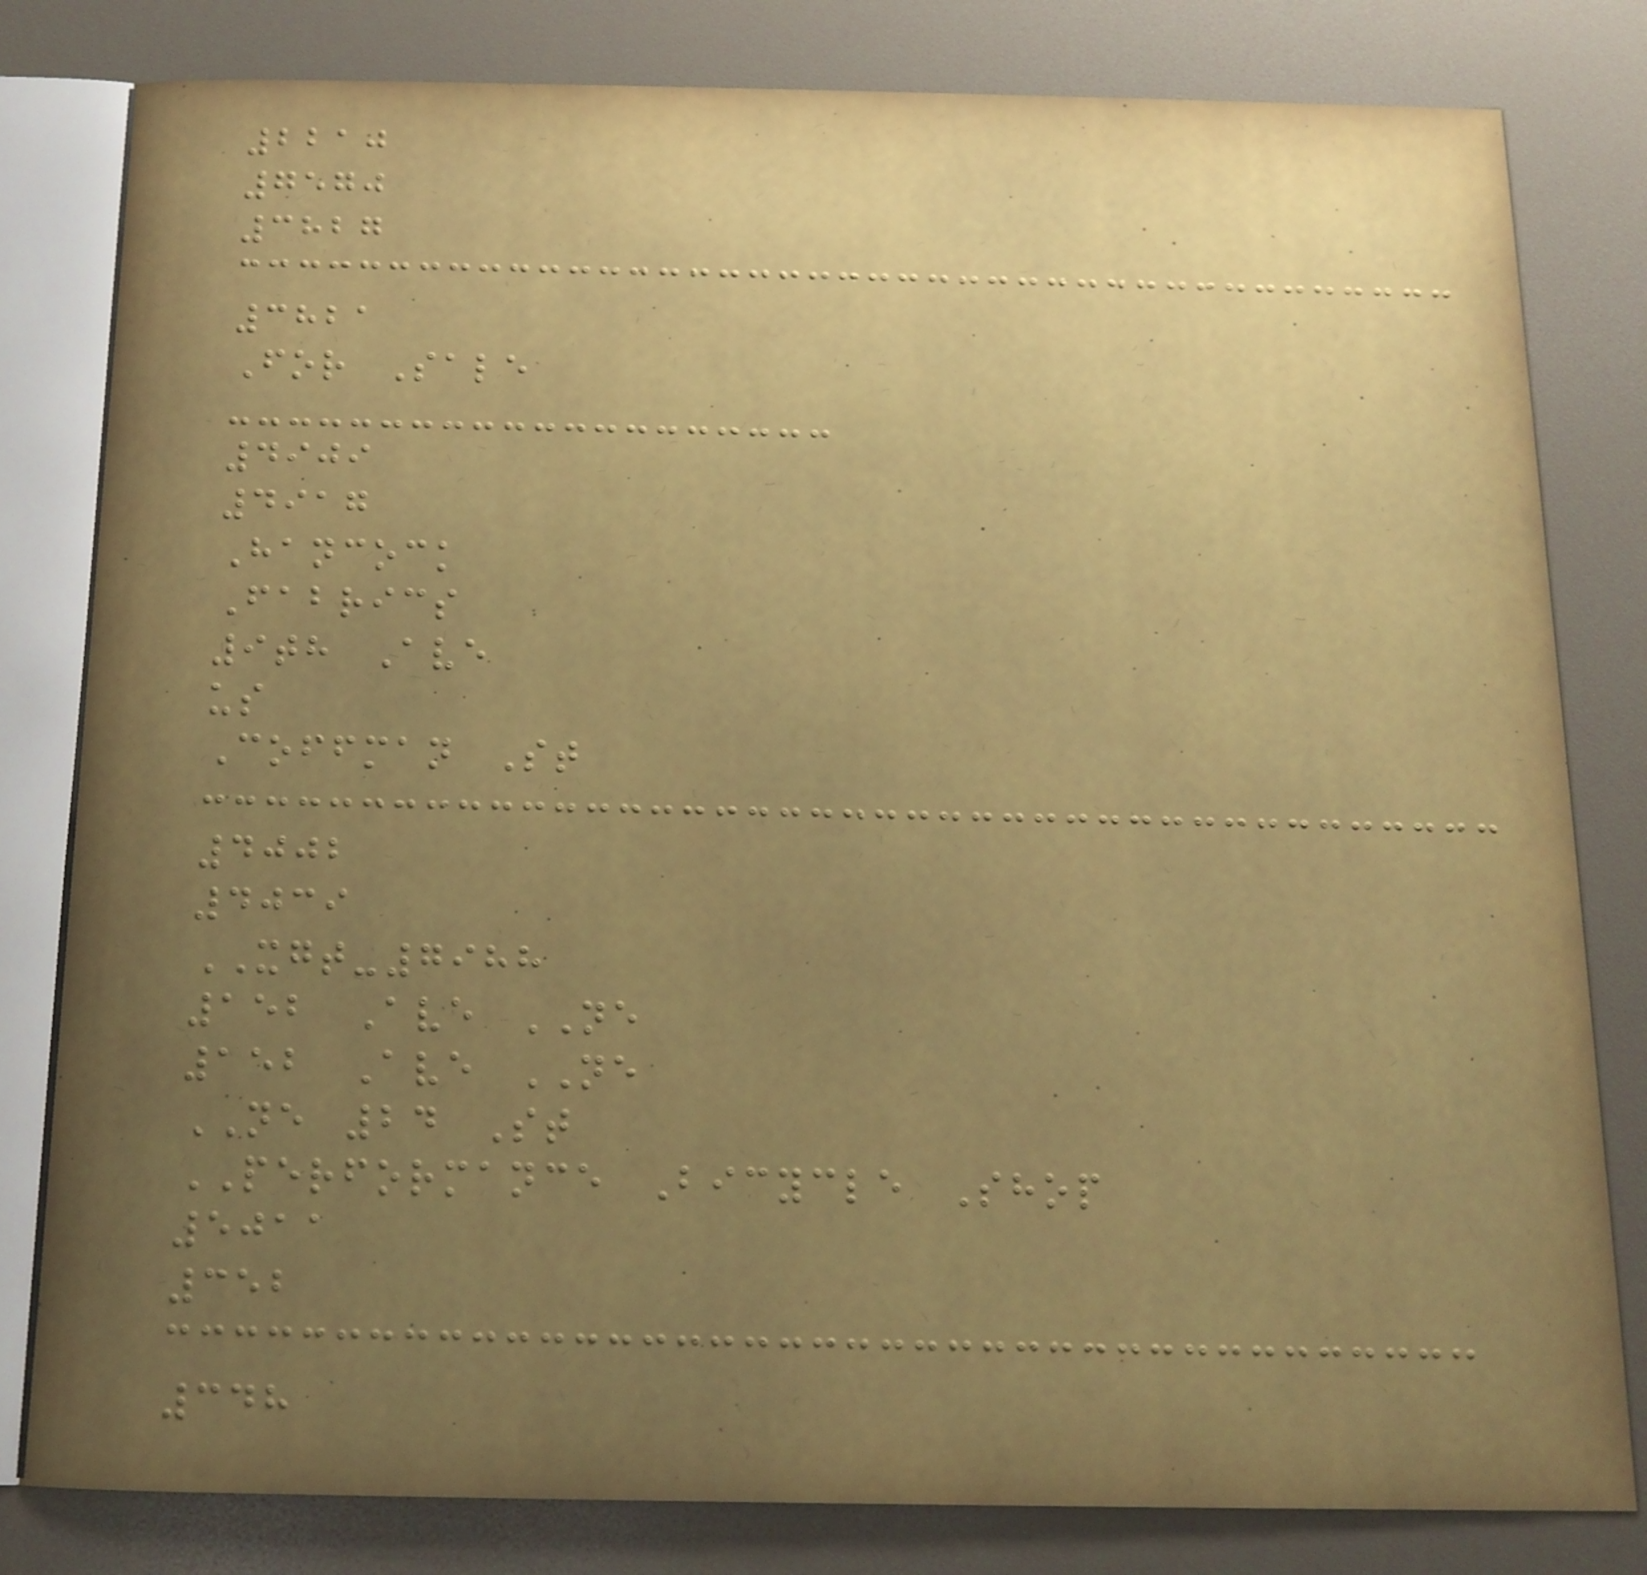2210
7570
3827
3821
For Sale
4909
4917
Hancock
Fabrics
9th Ave
us
Coffman St
4002
4039
XGT-7988
152 Ave NE
152 Ave NE
NE 24 St
PERFORMANCE Bicycle Shop
5011
352
348
